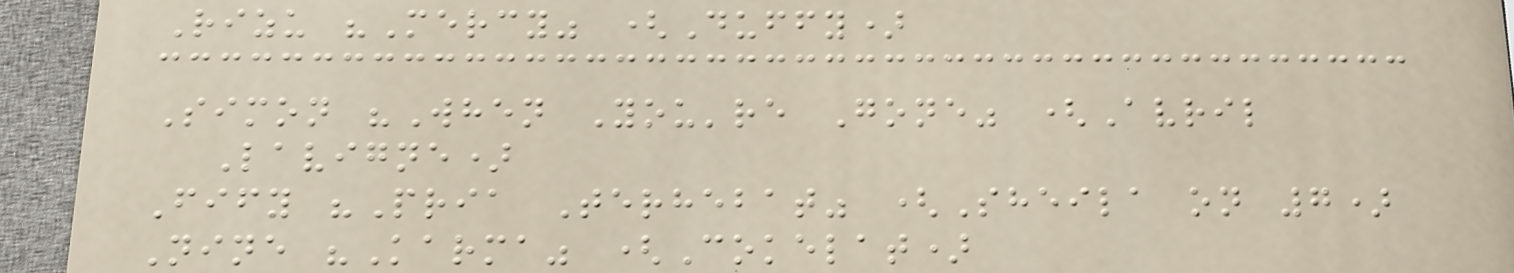Rizu "Mercy" (Duffy)
Simon "When You're Gone" (Avril
Lavigne)
Fify "Pria Terhebat" (Sheila on 7)
Nine "Karma" (Cokelat)
